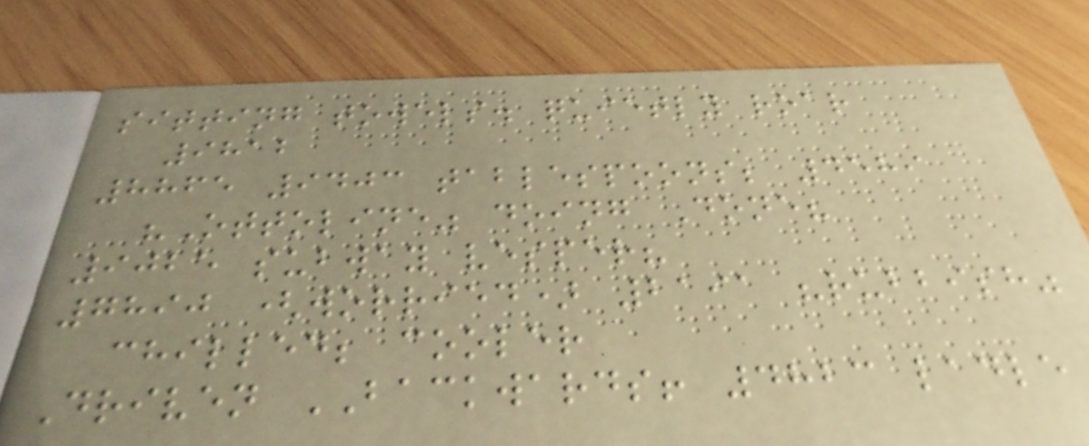sitting towels. quietly roar
9812
8865 9403 tablespoons; 4589
"Ottoline" doing Done?
9025 subway vesper?
7890 (worried) 2191 "rubbish"
chilled; cooler
Driven BACKWARDS! 4823 ladle
